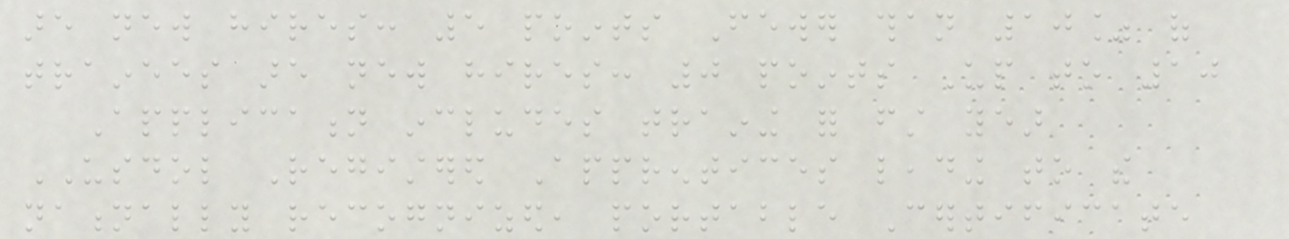are new hires: 5 points Fewer than 10% of
trainees are new hires: 0 points Up to 10
Application includes training for first year
USDOL Registered Apprentices leading to the
nationally recognized, portable Certificate
